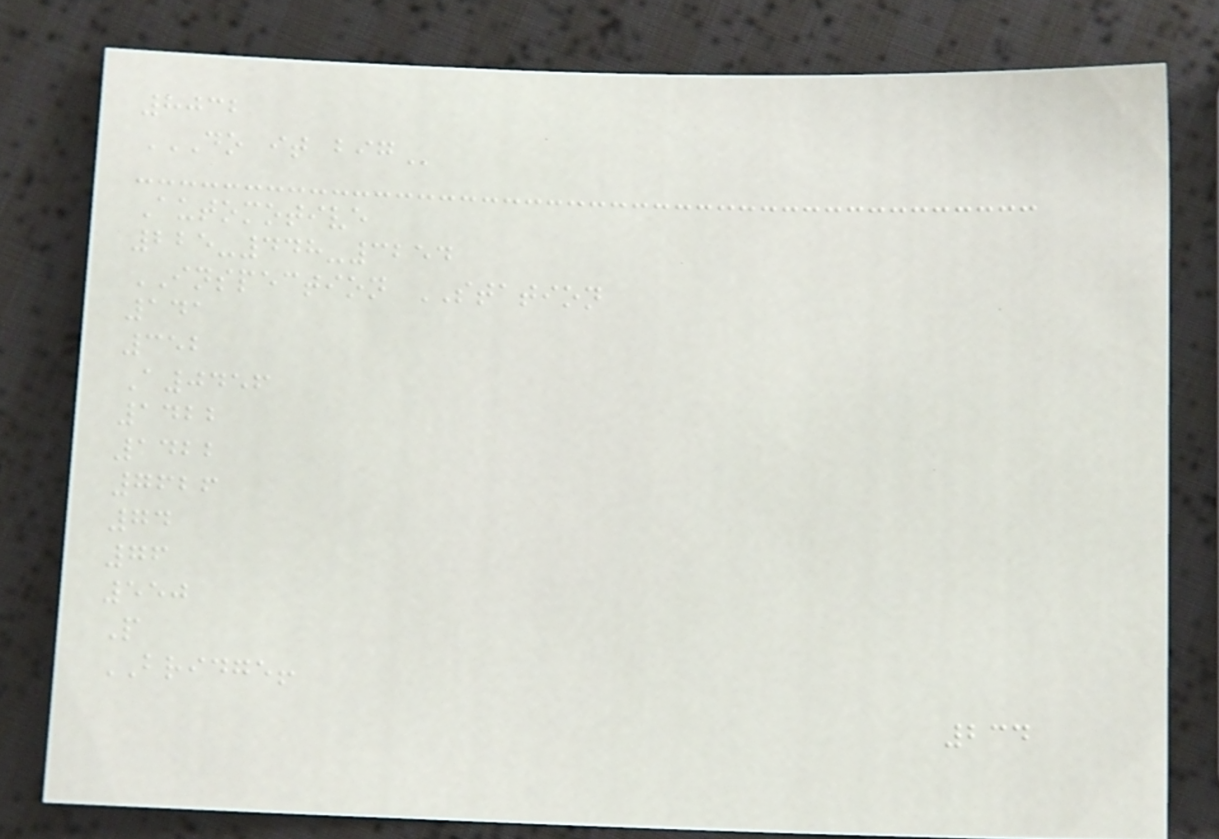8032
DO IT BIG
Automotive
225-448-3254
INSPECTION STATION
141
352
A0456
1422
1422
7626
74
76
550
P
BRIDGE!
234
